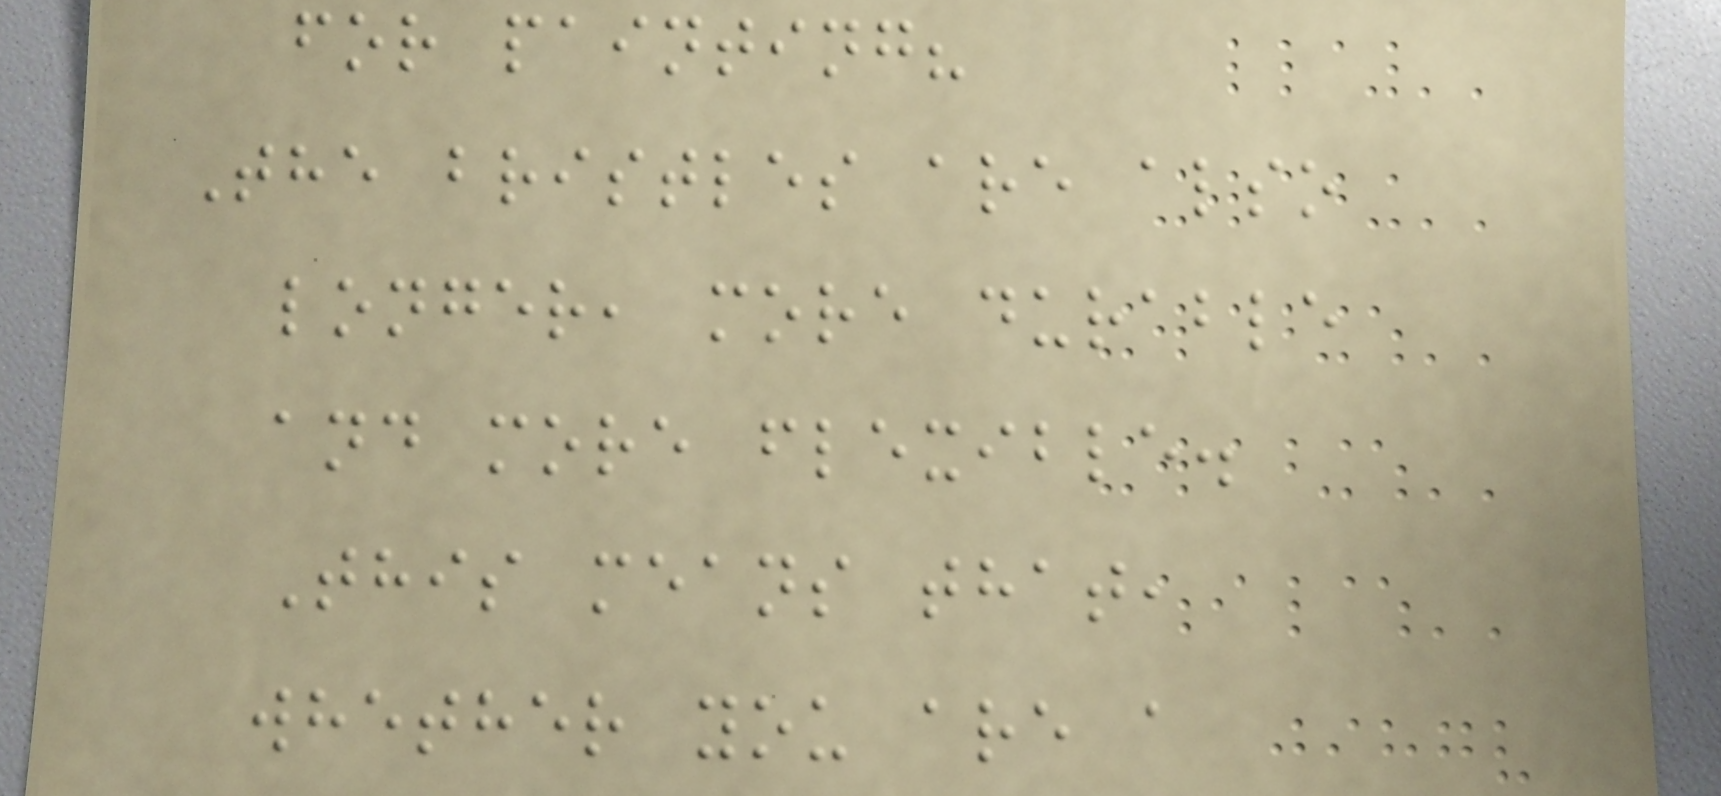for painting?
The bristles are also
longer, more durable
and more flexible.
This means that,
whether you are a
